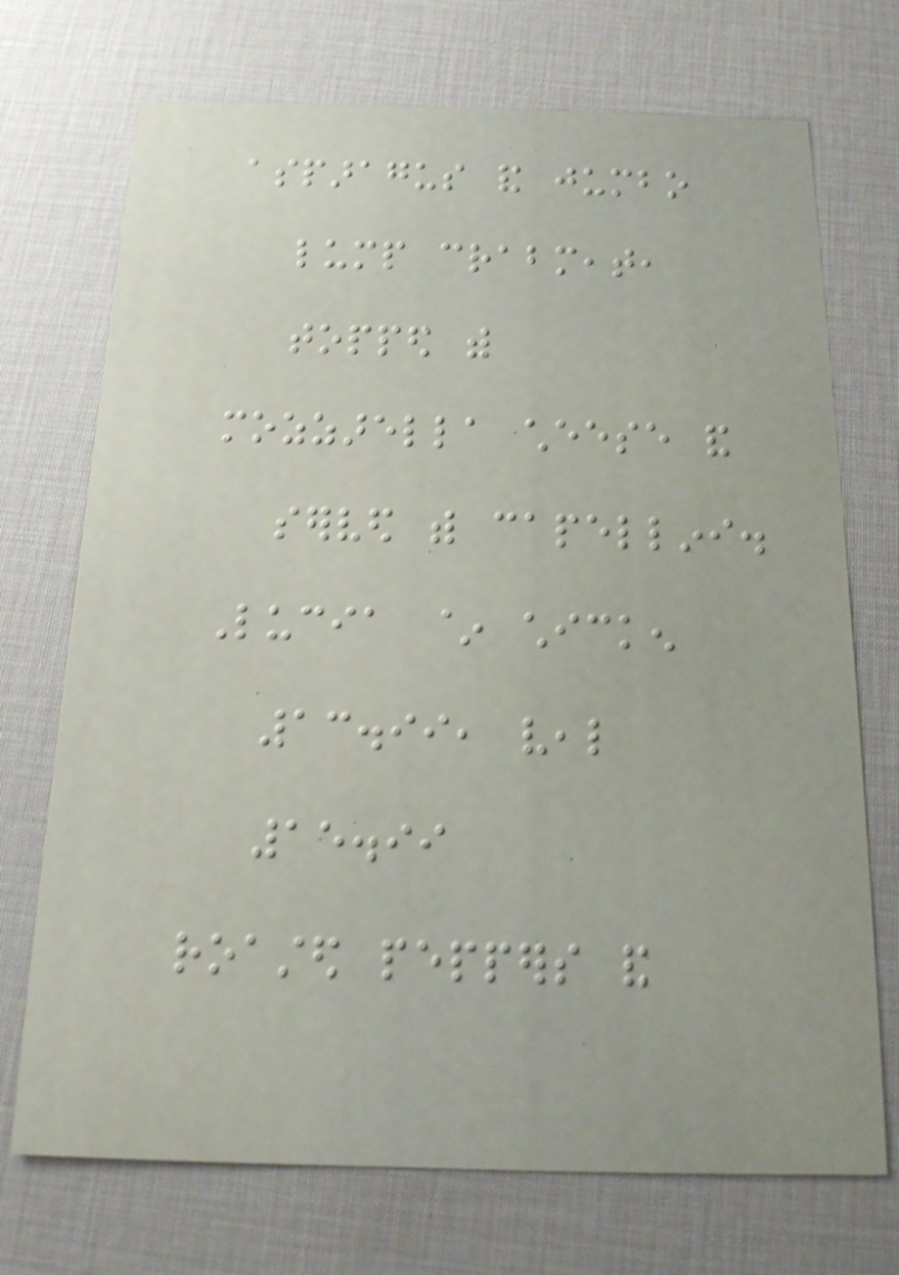asparagus and jumbo
lump crabmeat,
topped with
mozzarella cheese and
served with capellini.
Lucia ~ chicken
13.99, veal
15.99
roasted peppers and
